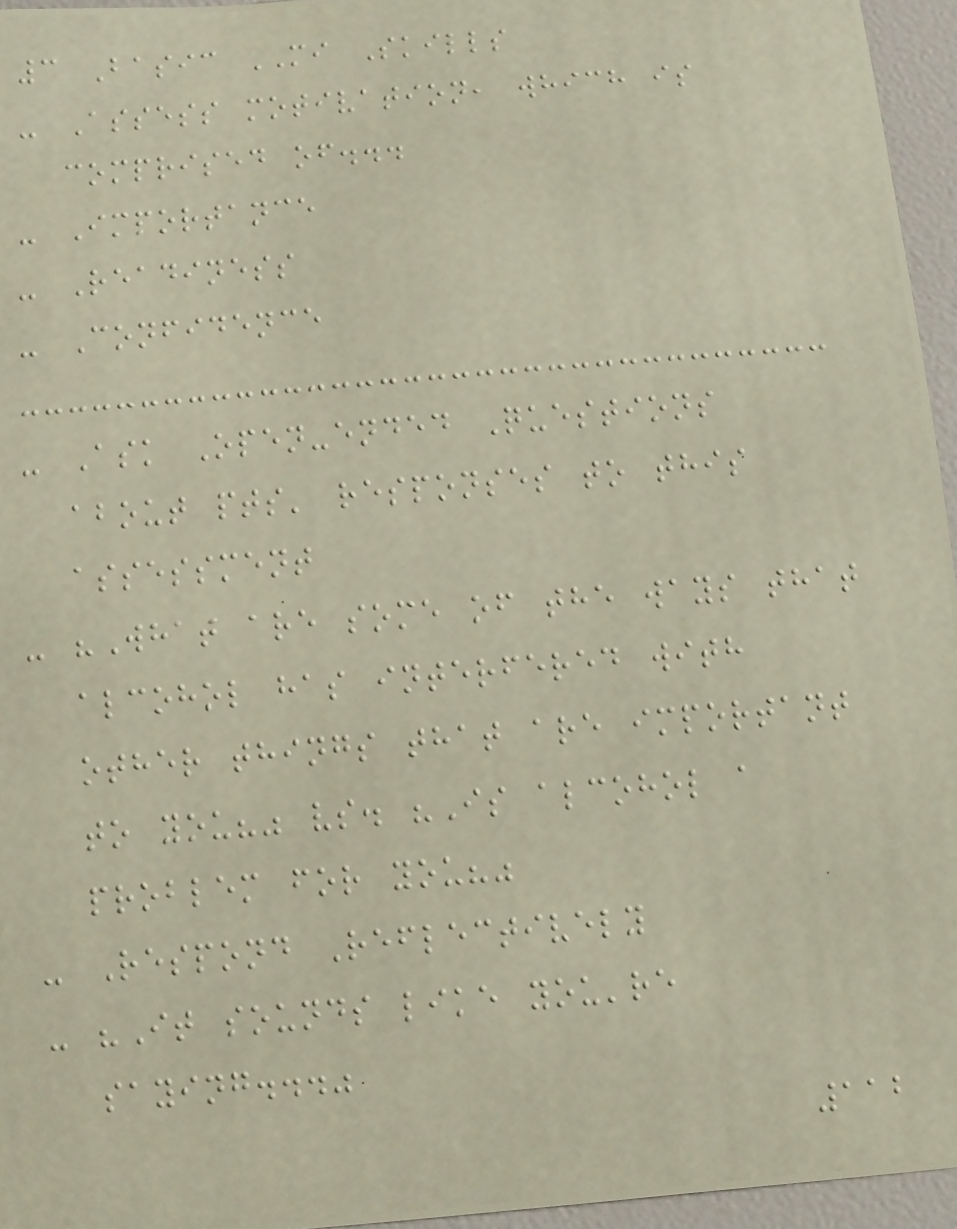3 Basic MI Skills
- Assess motivation, which is
comprised of...
- Importance
- Readiness
- Confidence
- Ask Open-ended Questions
about pts' responses to this
assessment
- "What are some of the ways that
alcohol has interfered with
other things that are important
to you?" vs. "Is alcohol a
problem for you?"
- Respond Reflectively
- "It sounds like you're
saying..."
112
